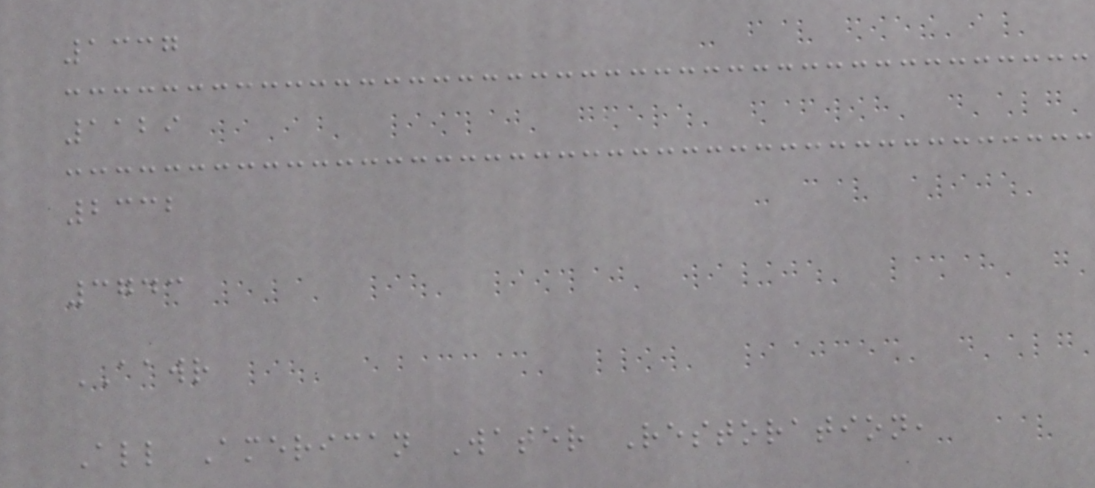1337
1129
2332
3743
AAWR
All American Water Restoration,
